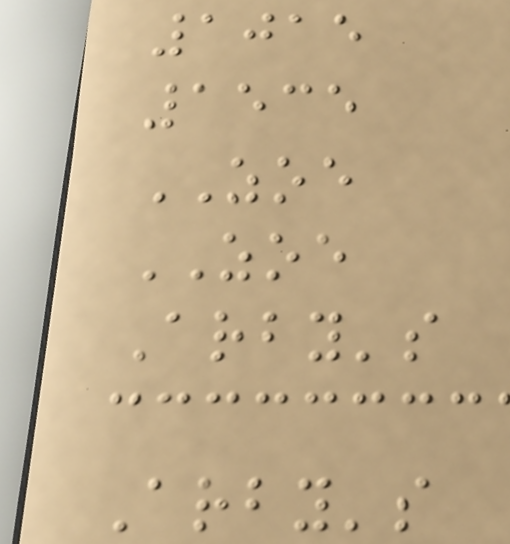1015
1535
ZOE
ZOE
Arby's
Arby's
